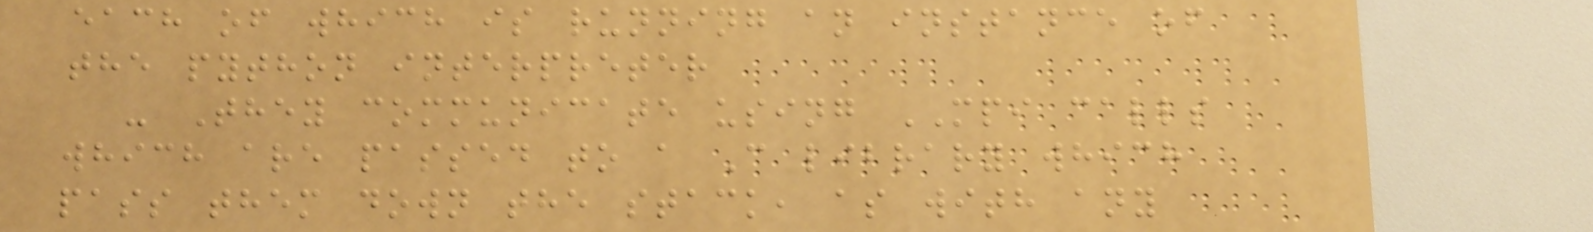each of which is running an instance of
the python interpreter
- They communicate using MPI calls
which are passed to a C library which
pass them down the stack, as with any
